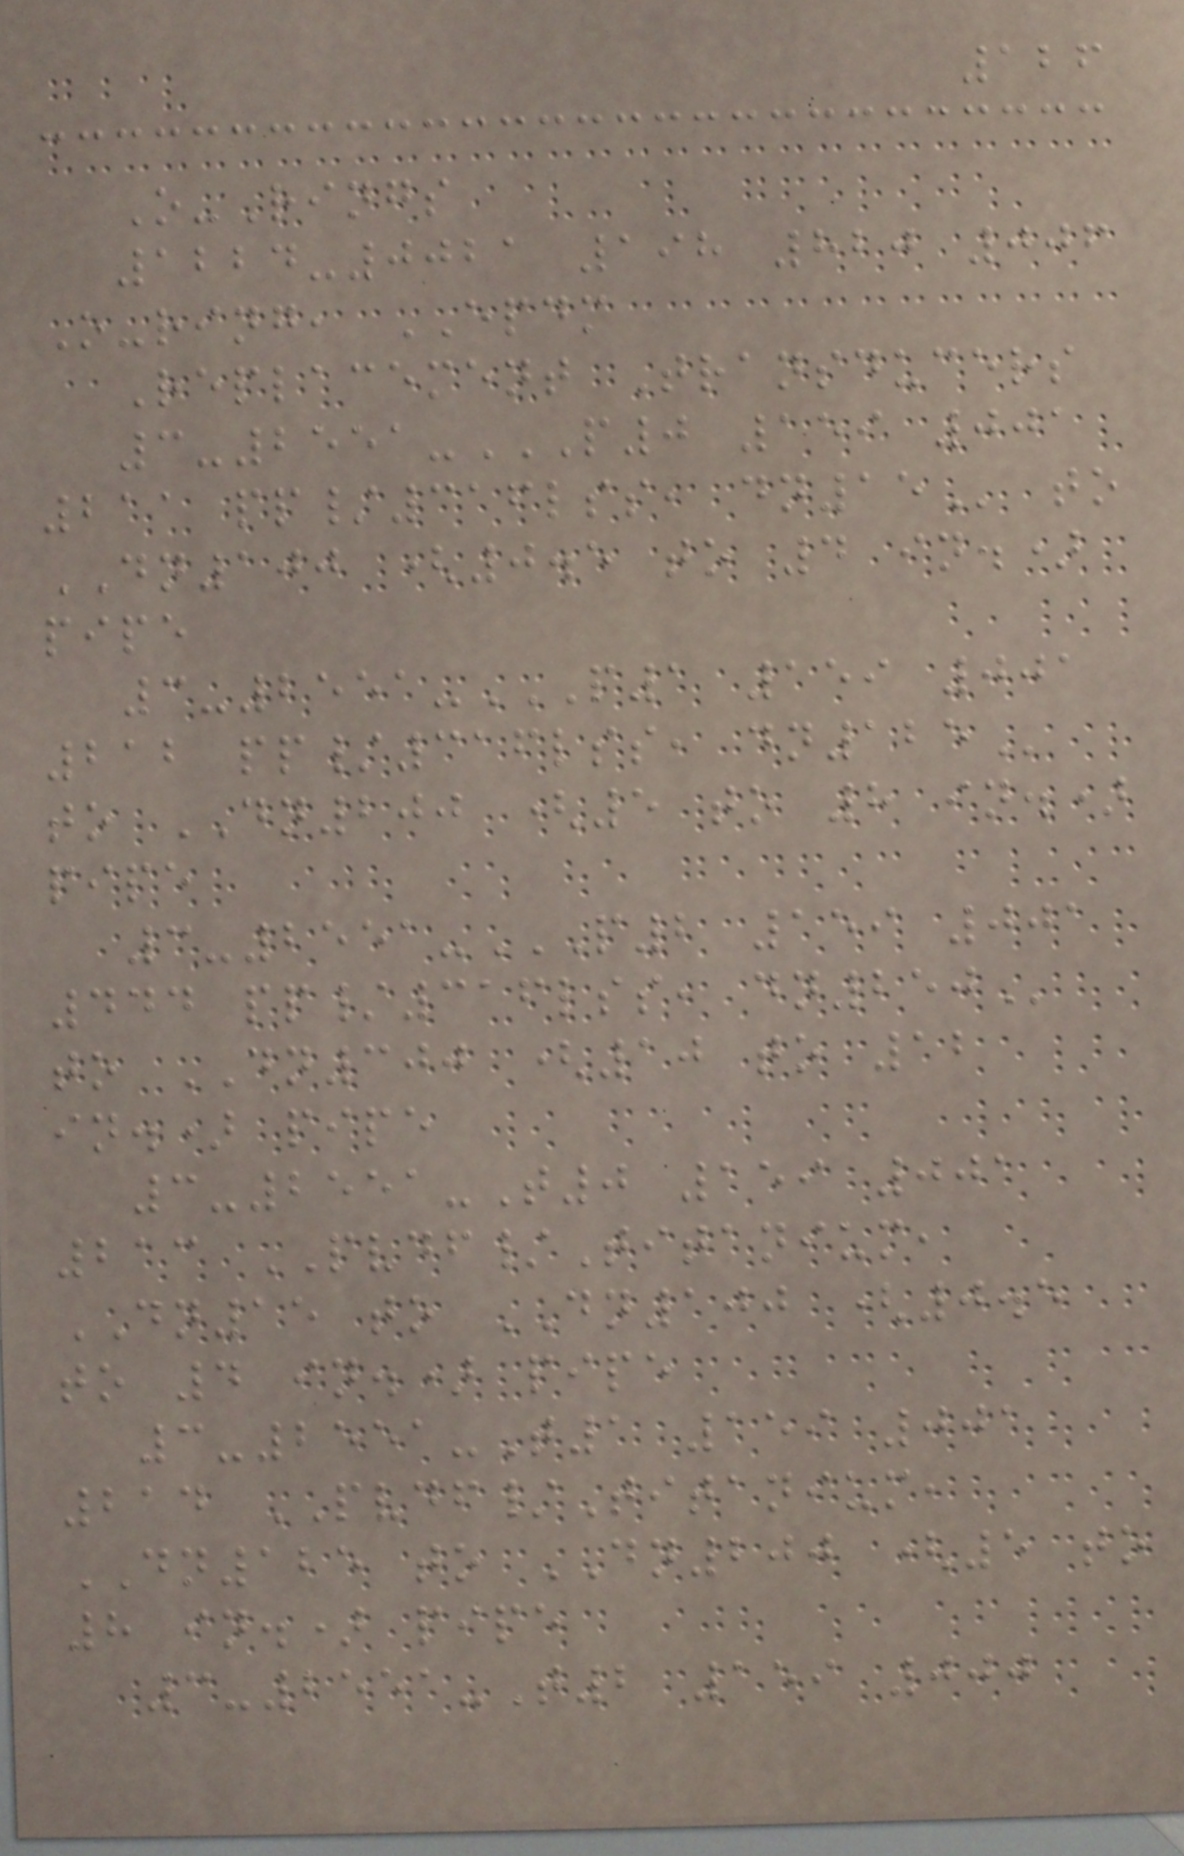126
O-Rings
1224-0021 198 820 006
O-ring, EPDM
Replacement Transducers
3-2551-P0 159 001
211 PP/316LSS, DN15 to
DN100 (0.5 to 4 in.)
pipe
3-2551-P1 159 001
212 PP/316LSS, DN125
to DN200 (5 to 8 in.)
pipe
3-2551-P2 159 001
444 PP/316LSS, DN250
to DN300 (10 to 12
in.) pipe
3-2551-T0 159 001
213 PVDF/Titanium,
DN15 to DN100 (0.5
to 4 in.) pipe
3-2551-T1 159 001
214 PVDF/Titanium,
DN125 to DN200 (5 to
8 in.) pipe
3-2551-T2 159 000
